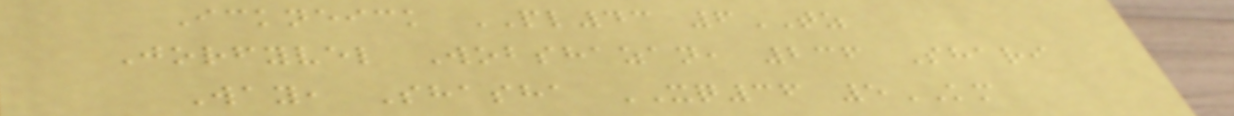Ickneick PL43 6TZ
Jorfyvel Wobshazan, 236 Shari
Way, Shasha XQ36 5KM
